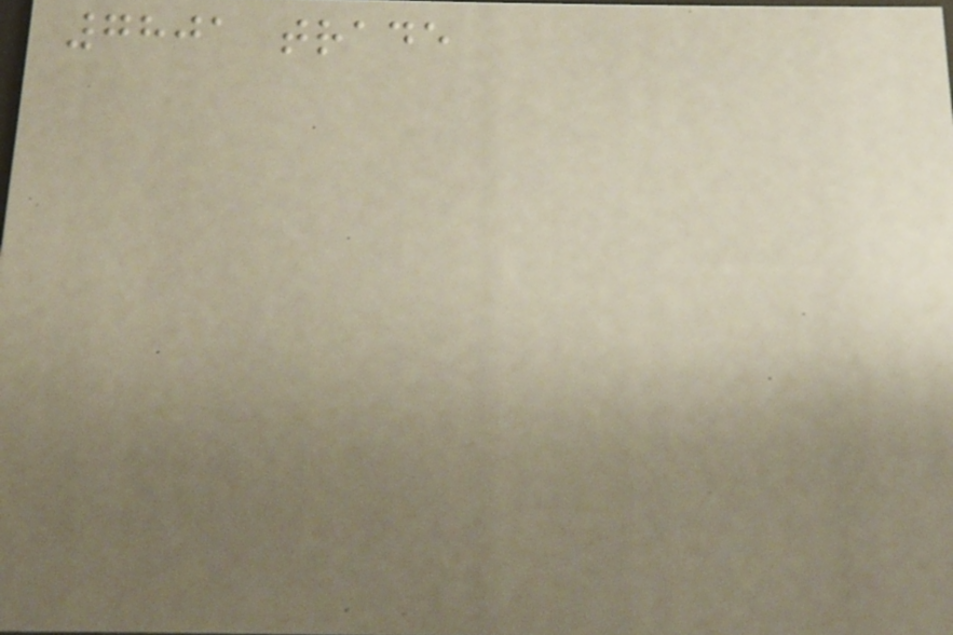7801 trade
